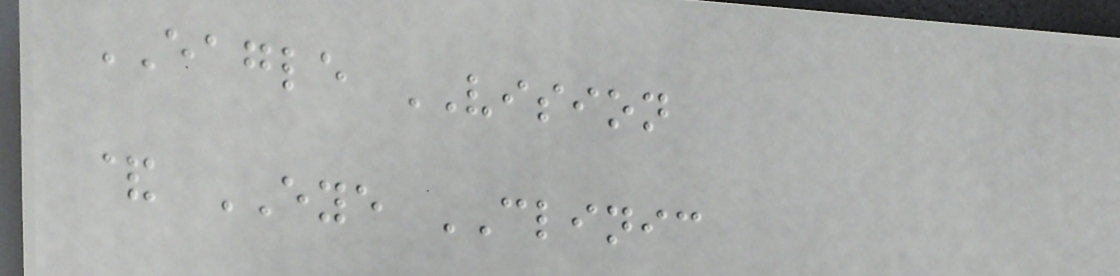EAGLE VISION
& EYE CLINIC
